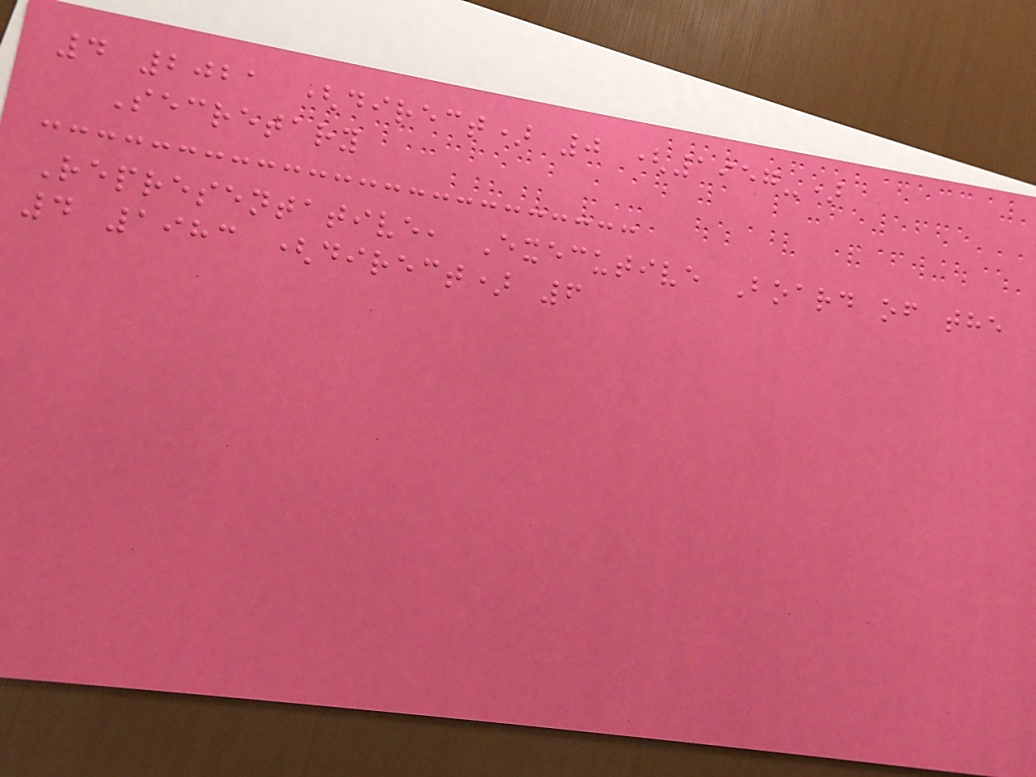4 2021 (direct) 0 (1957-)
Secretary
Representative, Executive Board of the
4 1983 (direct) 6
